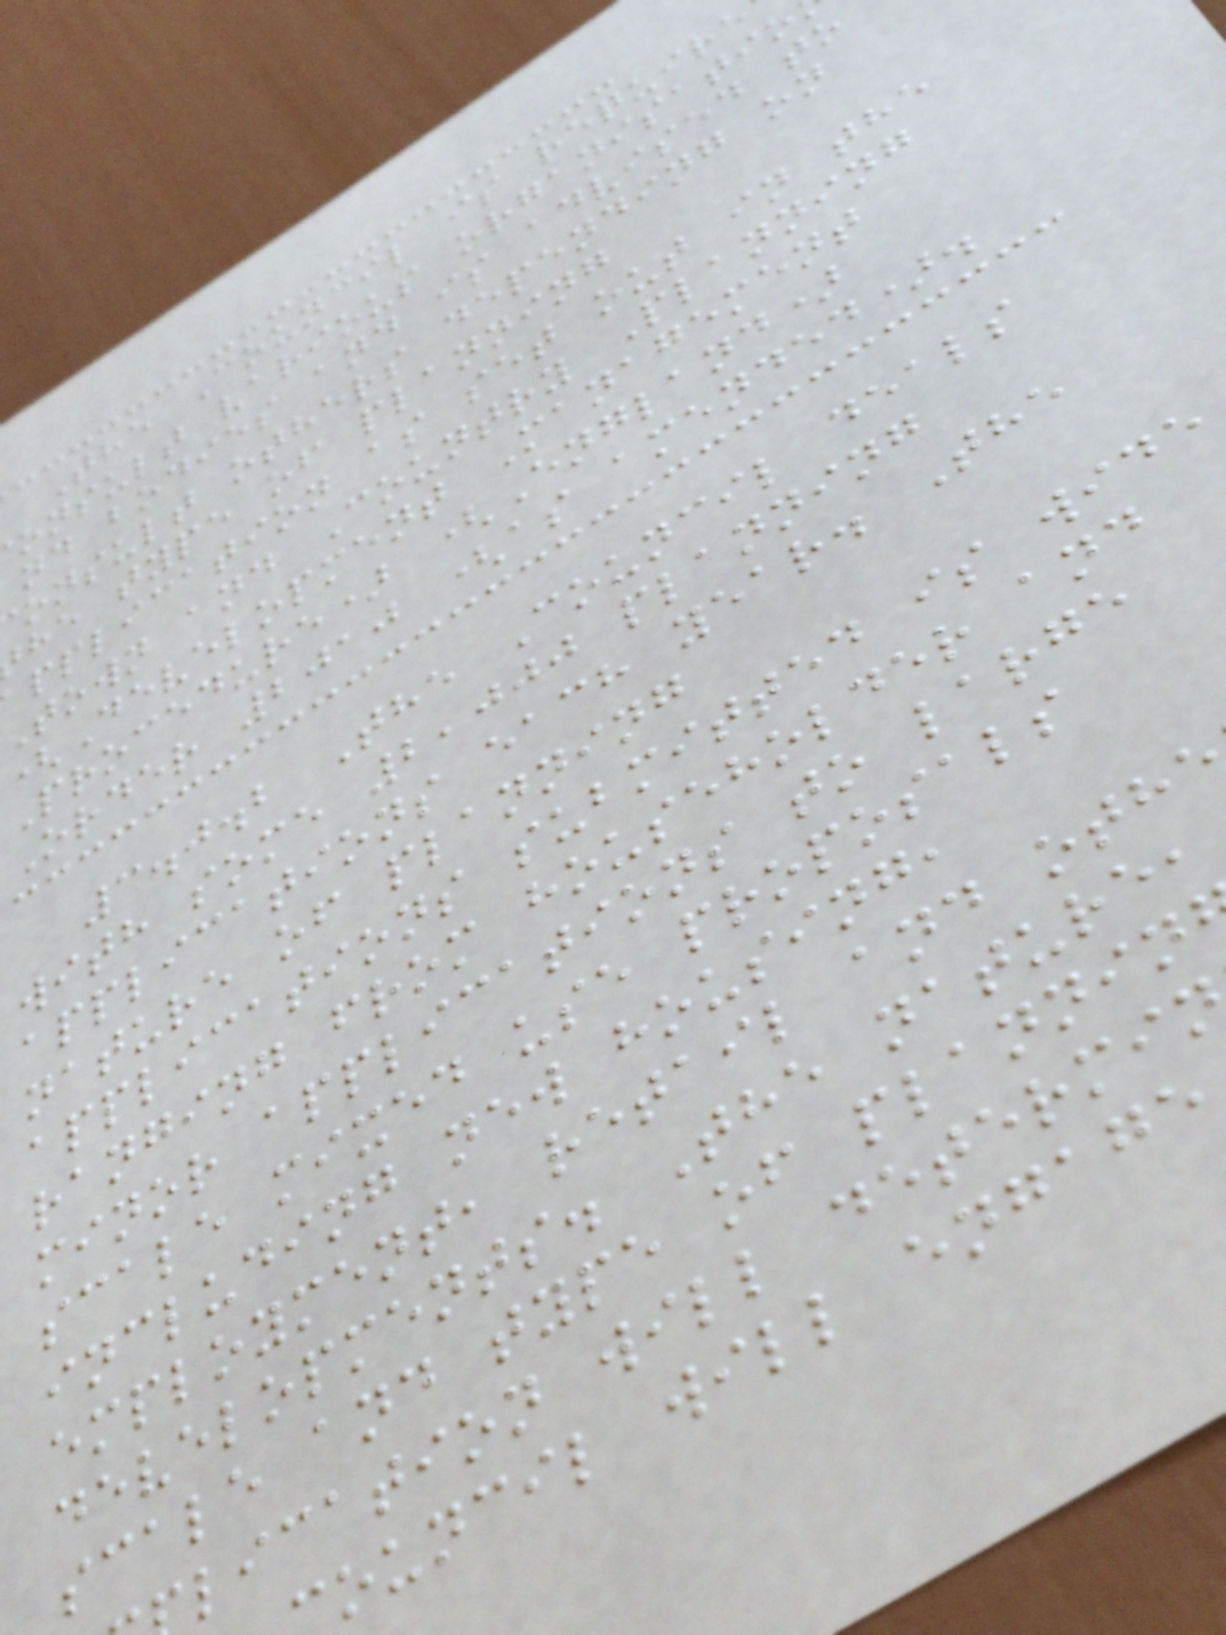The Council is require
onsult various organisatio
nd bodies and is advised to
onsult others depending on
he type of planning
pplication as set out in the
Town and Country Planning
(Development Management
Procedure) (England)
Order 2010 (as amended).
3.0.2 The Council deals
with some 2,000 planning
applications each year. The
nature of planning
applications submitted is wide
ranging from householder and
minor applications to large
scale mixed use proposals
including new housing,
employment, retail and oth
developments. The nature,
scale and type of plannin
lication will determi
ouncil will engage
